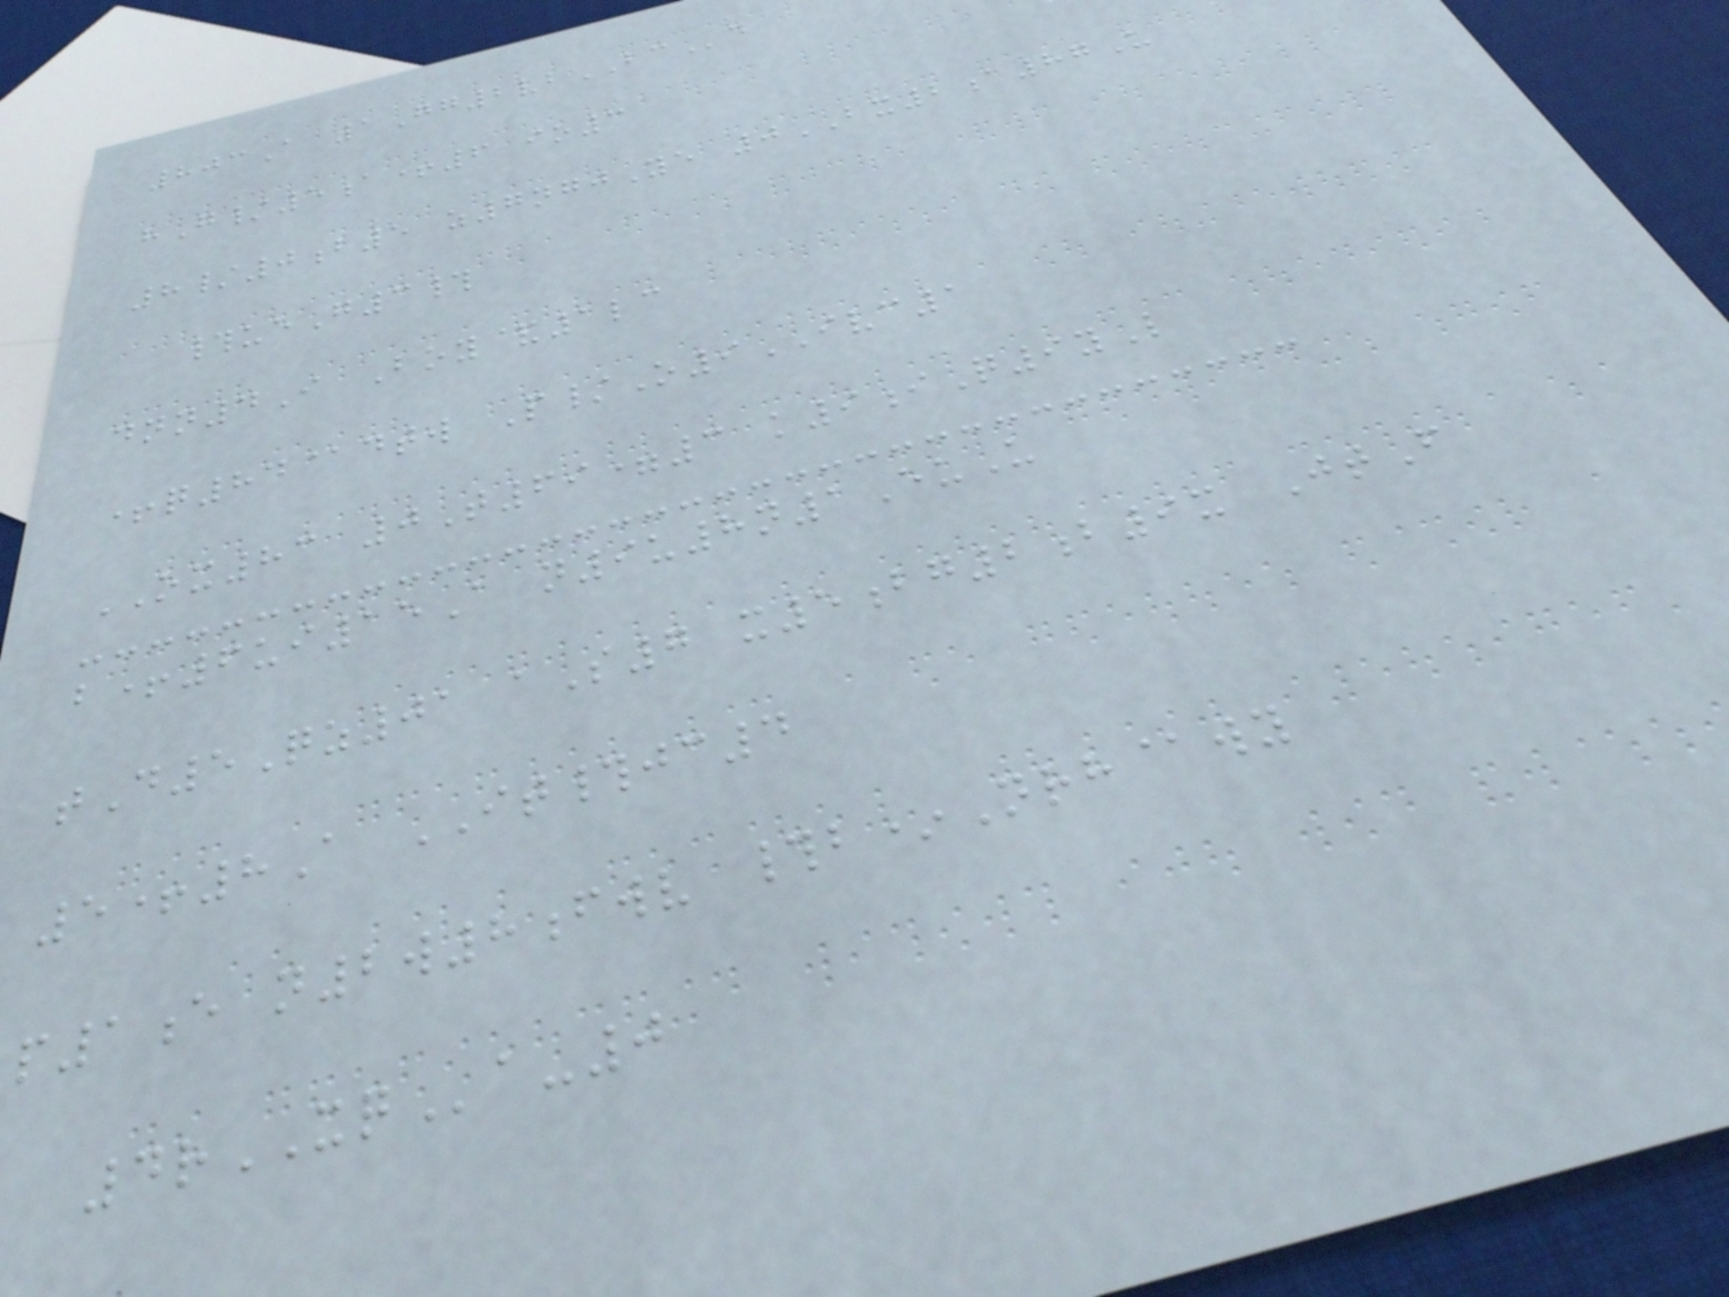803A 1Gg2vbBCd
hG/5a+6 io3
8/0b5 z7ngjYe 0BX2a87U
#ueG3#
dnn4I Boy&1lc
+q84@dtw P/O9IVC1
OX83 0T69=3 k9iQ9yL
b+6ui15A n9u8n1EuU
tD5Qz01 aS7 x5bg2b9x JtF
5+8A IT#jc4
p1e n2w8fwv #b*Nrh@wy
4rXQa-0
